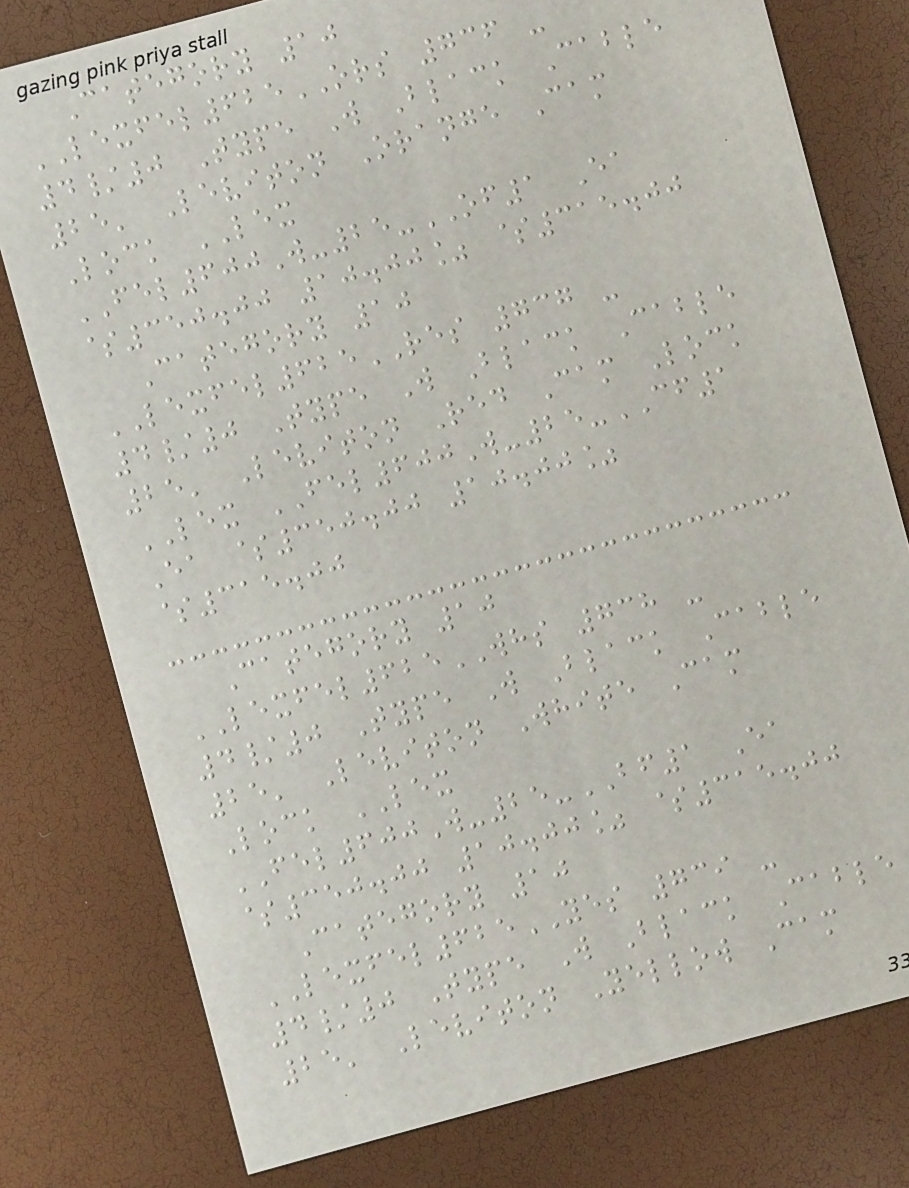Category 10
LEXFEL625ORS 736 -
4/0 Type W Black Cable
25' Leviton Orange Cam
Lock LEX
FEL600W-25-OF1 Ea
$350.00 10.00% $315.00
Category 10
LEXFEL625RES 737 -
4/0 Type W Black Cable
25' Leviton Red Cam Lock
LEX FEL600W-25-CF1
Ea $350.00 10.00%
$315.00
Category 10
LEXFEL625WHS 738 -
4/0 Type W Black Cable
25' Leviton White Cam
Lock LEX
FEL600W-25-BF1 Ea
$350.00 10.00% $315.00
Category 10
LEXFEL625YES 739 -
4/0 Type W Black Cable
25' Leviton Yellow Cam
